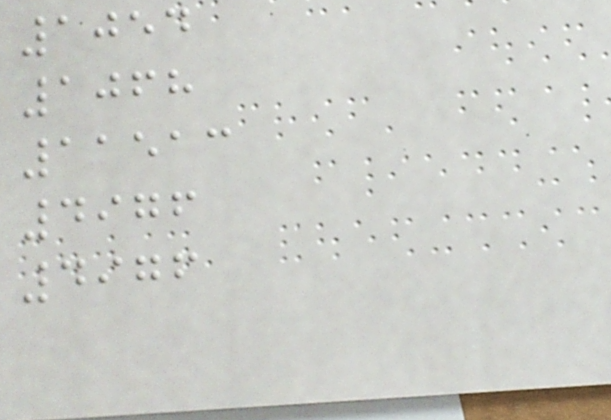1054
1068
11513
4976
4976
